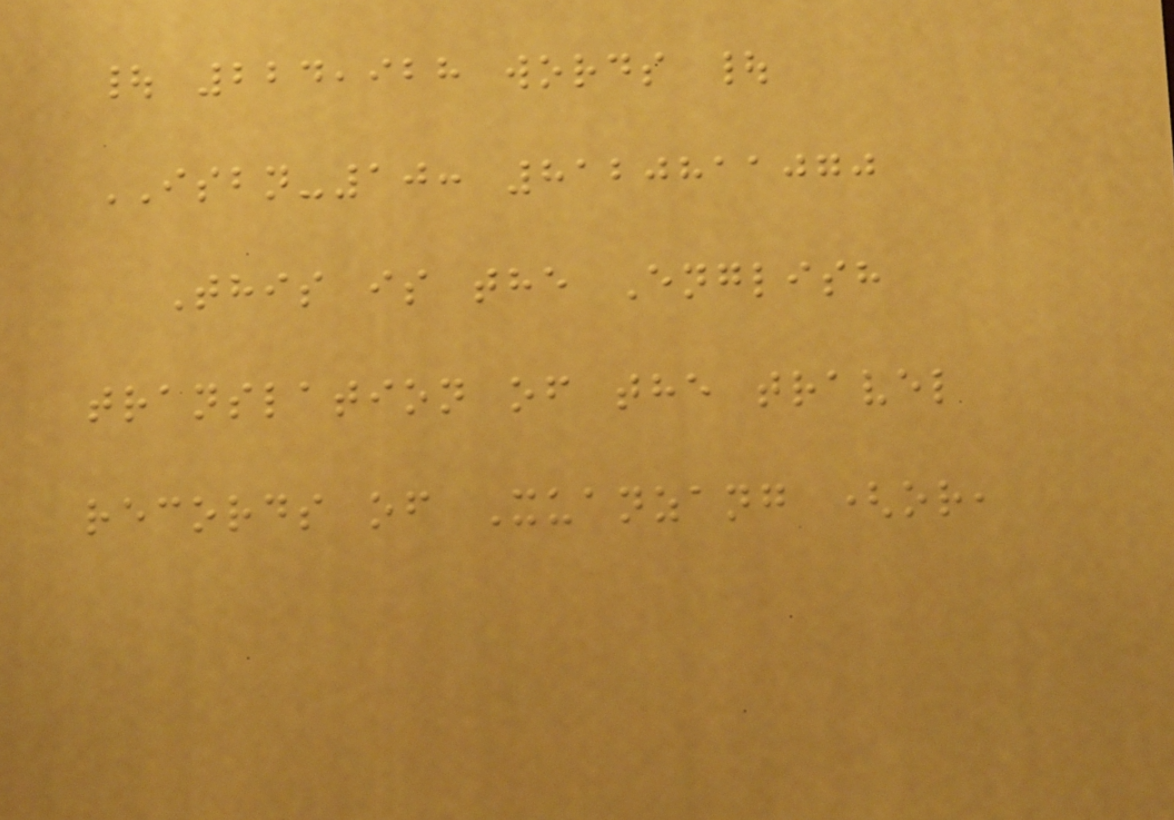| 224,928 words |
ISBN-10: 8120811070
This is the English
translation of the travel
records of Xuanzang (or,
